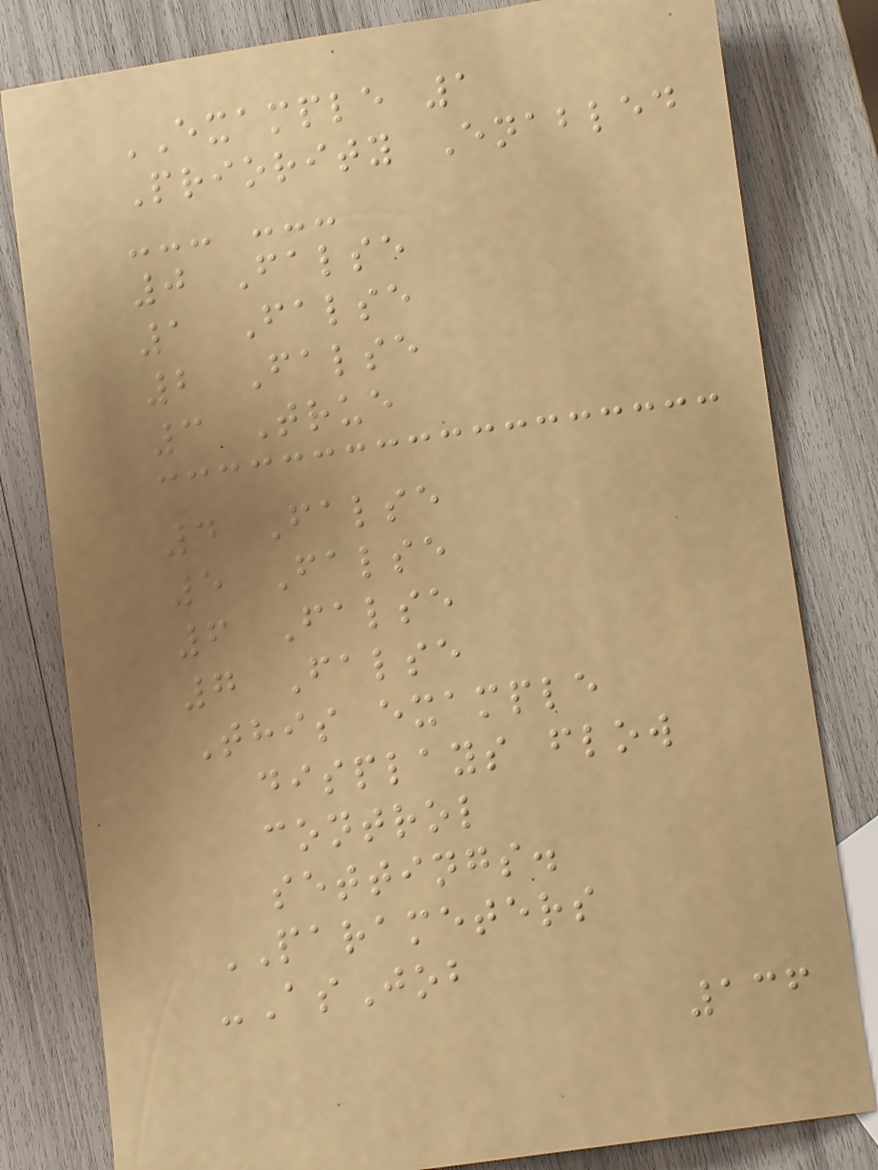EXAMPLE 1
Priority Enabled
--- ---
0 False
1 False
2 False
3 True
4 False
5 False
6 False
7 False
This example
displays flow
control
settings.
PARAMETERS
-AsJob
136
